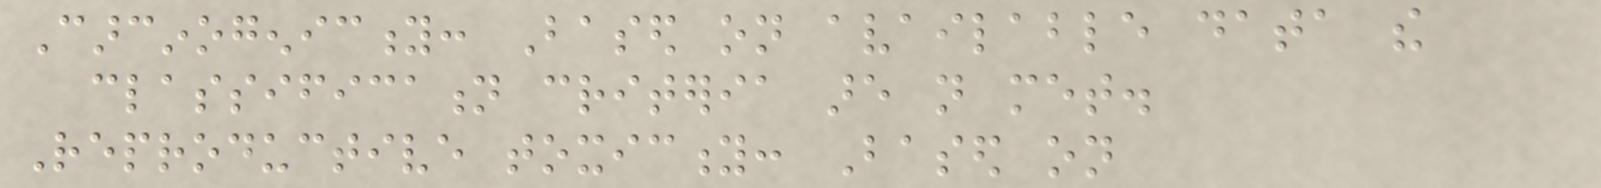Carcinogenicity: Based on available data the
classification criteria are not met.
Reproductive toxicity: Based on
